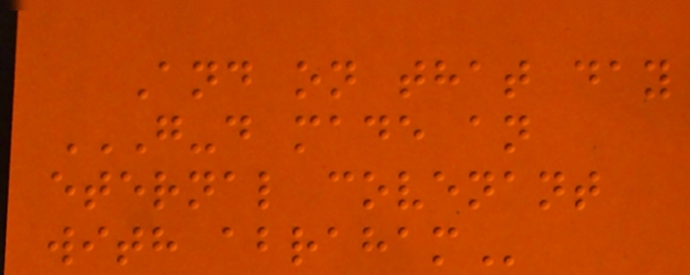And on that day
G-D MADE AN
ETERNAL COVENANT
WITH ABRAHAM
